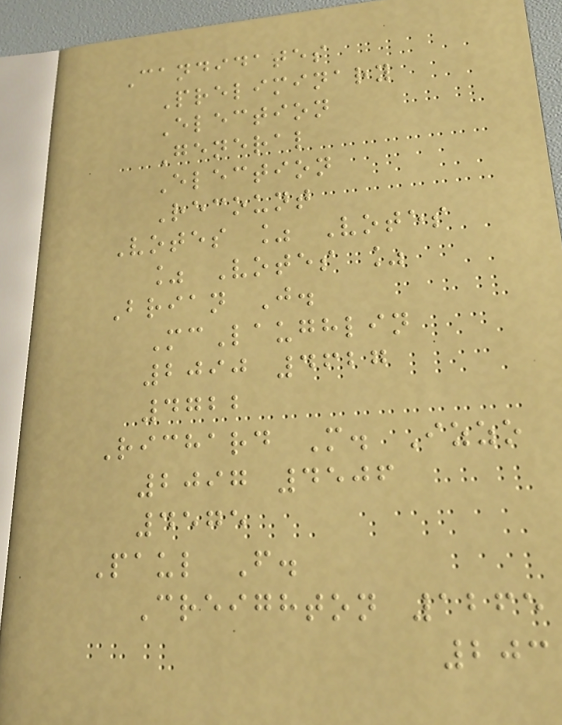Candidates
Preliminary
Election
General
Election
Recount
Votes % Votes
% Votes %
Brian J.
McLaughlin
2090 4627
4722
Richard M. Izzo
2097 4506
4575
Paul F.
Creighton 1265
203
